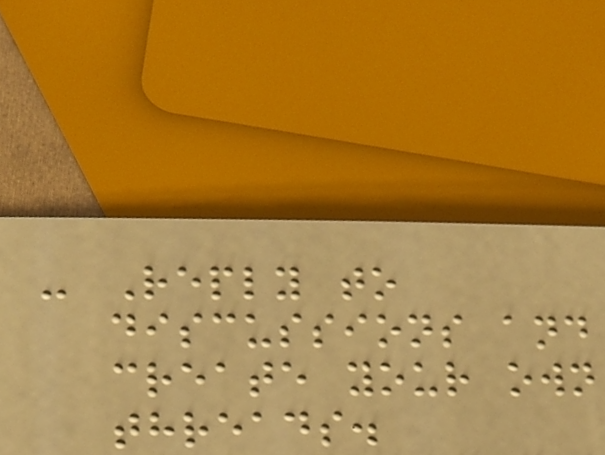- Reply to
discussions and
create your own
threads.
